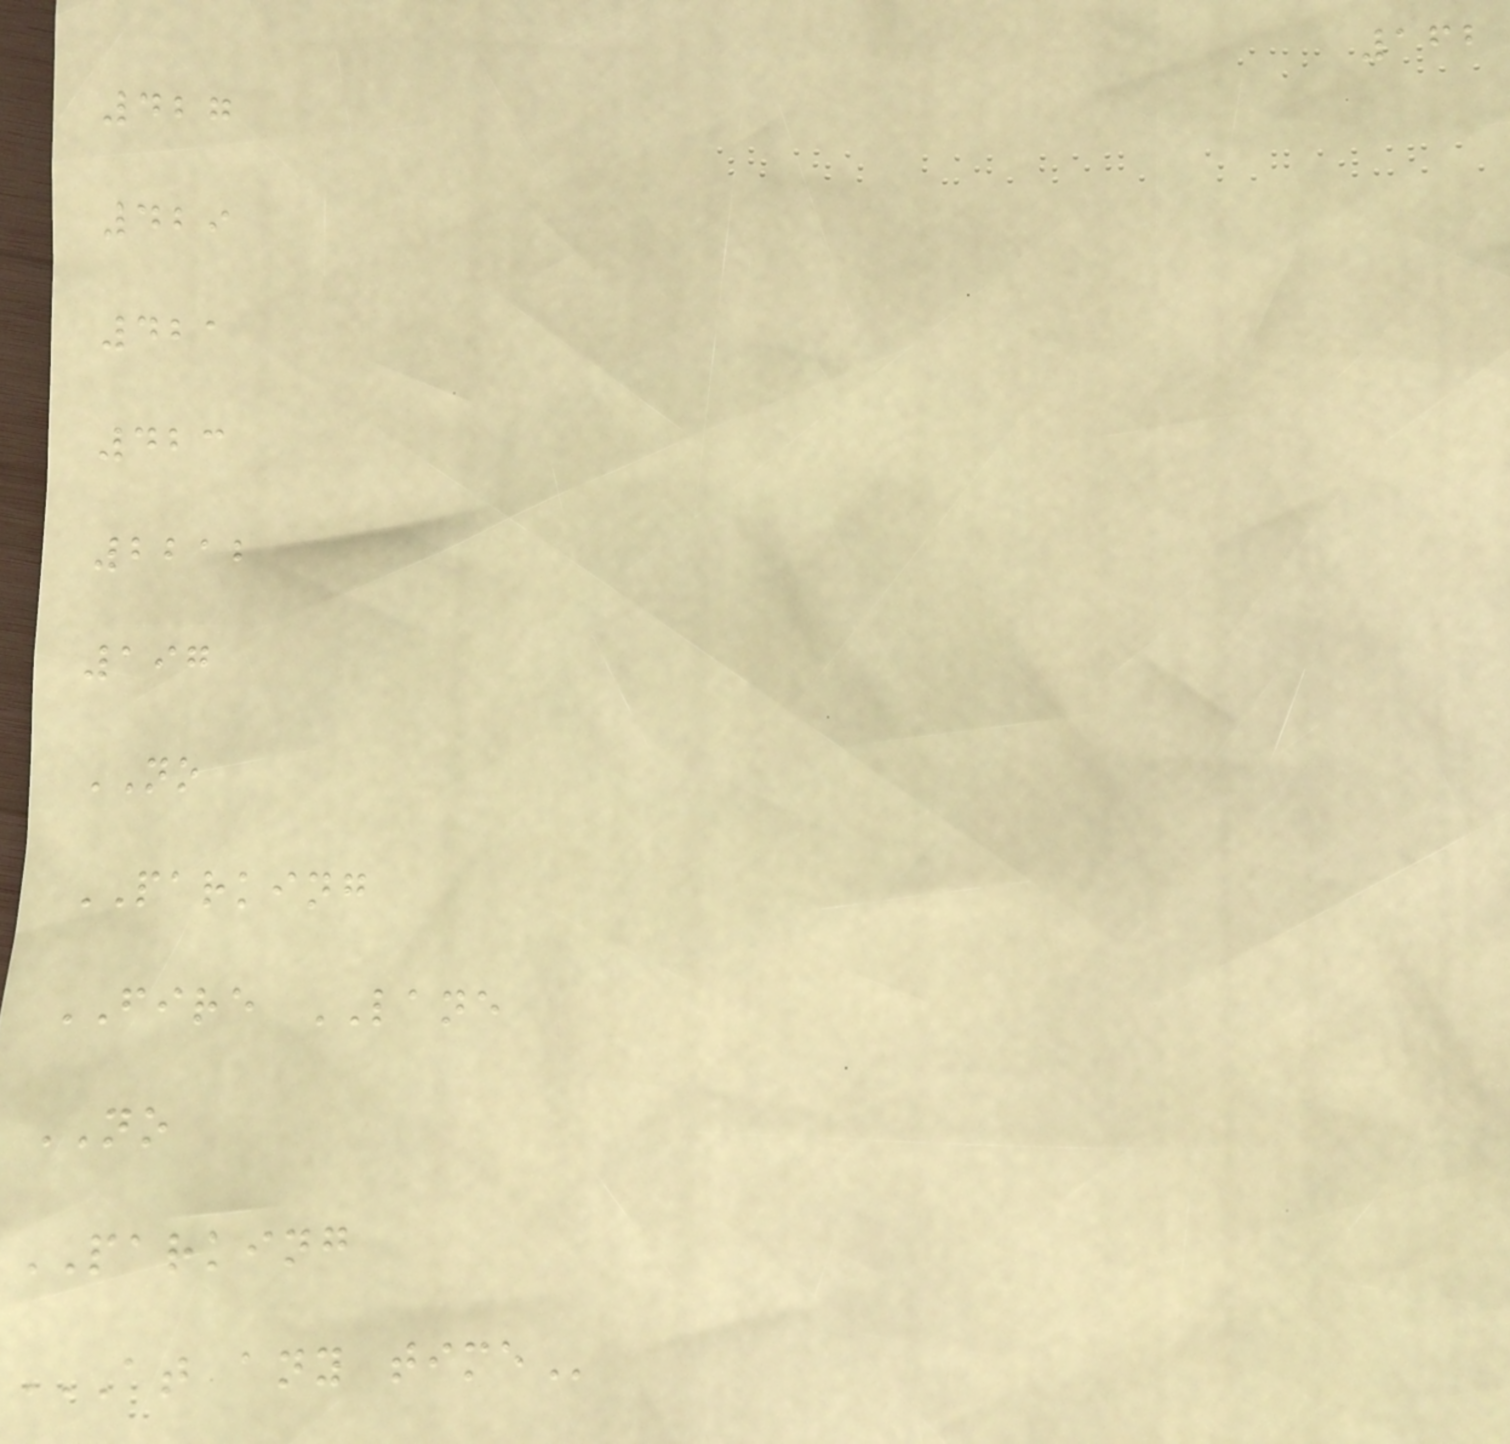162
427
429
421
423
2212
197
NO
PARKING
FIRE LANE
NO
PARKING
AT ANY TIME
